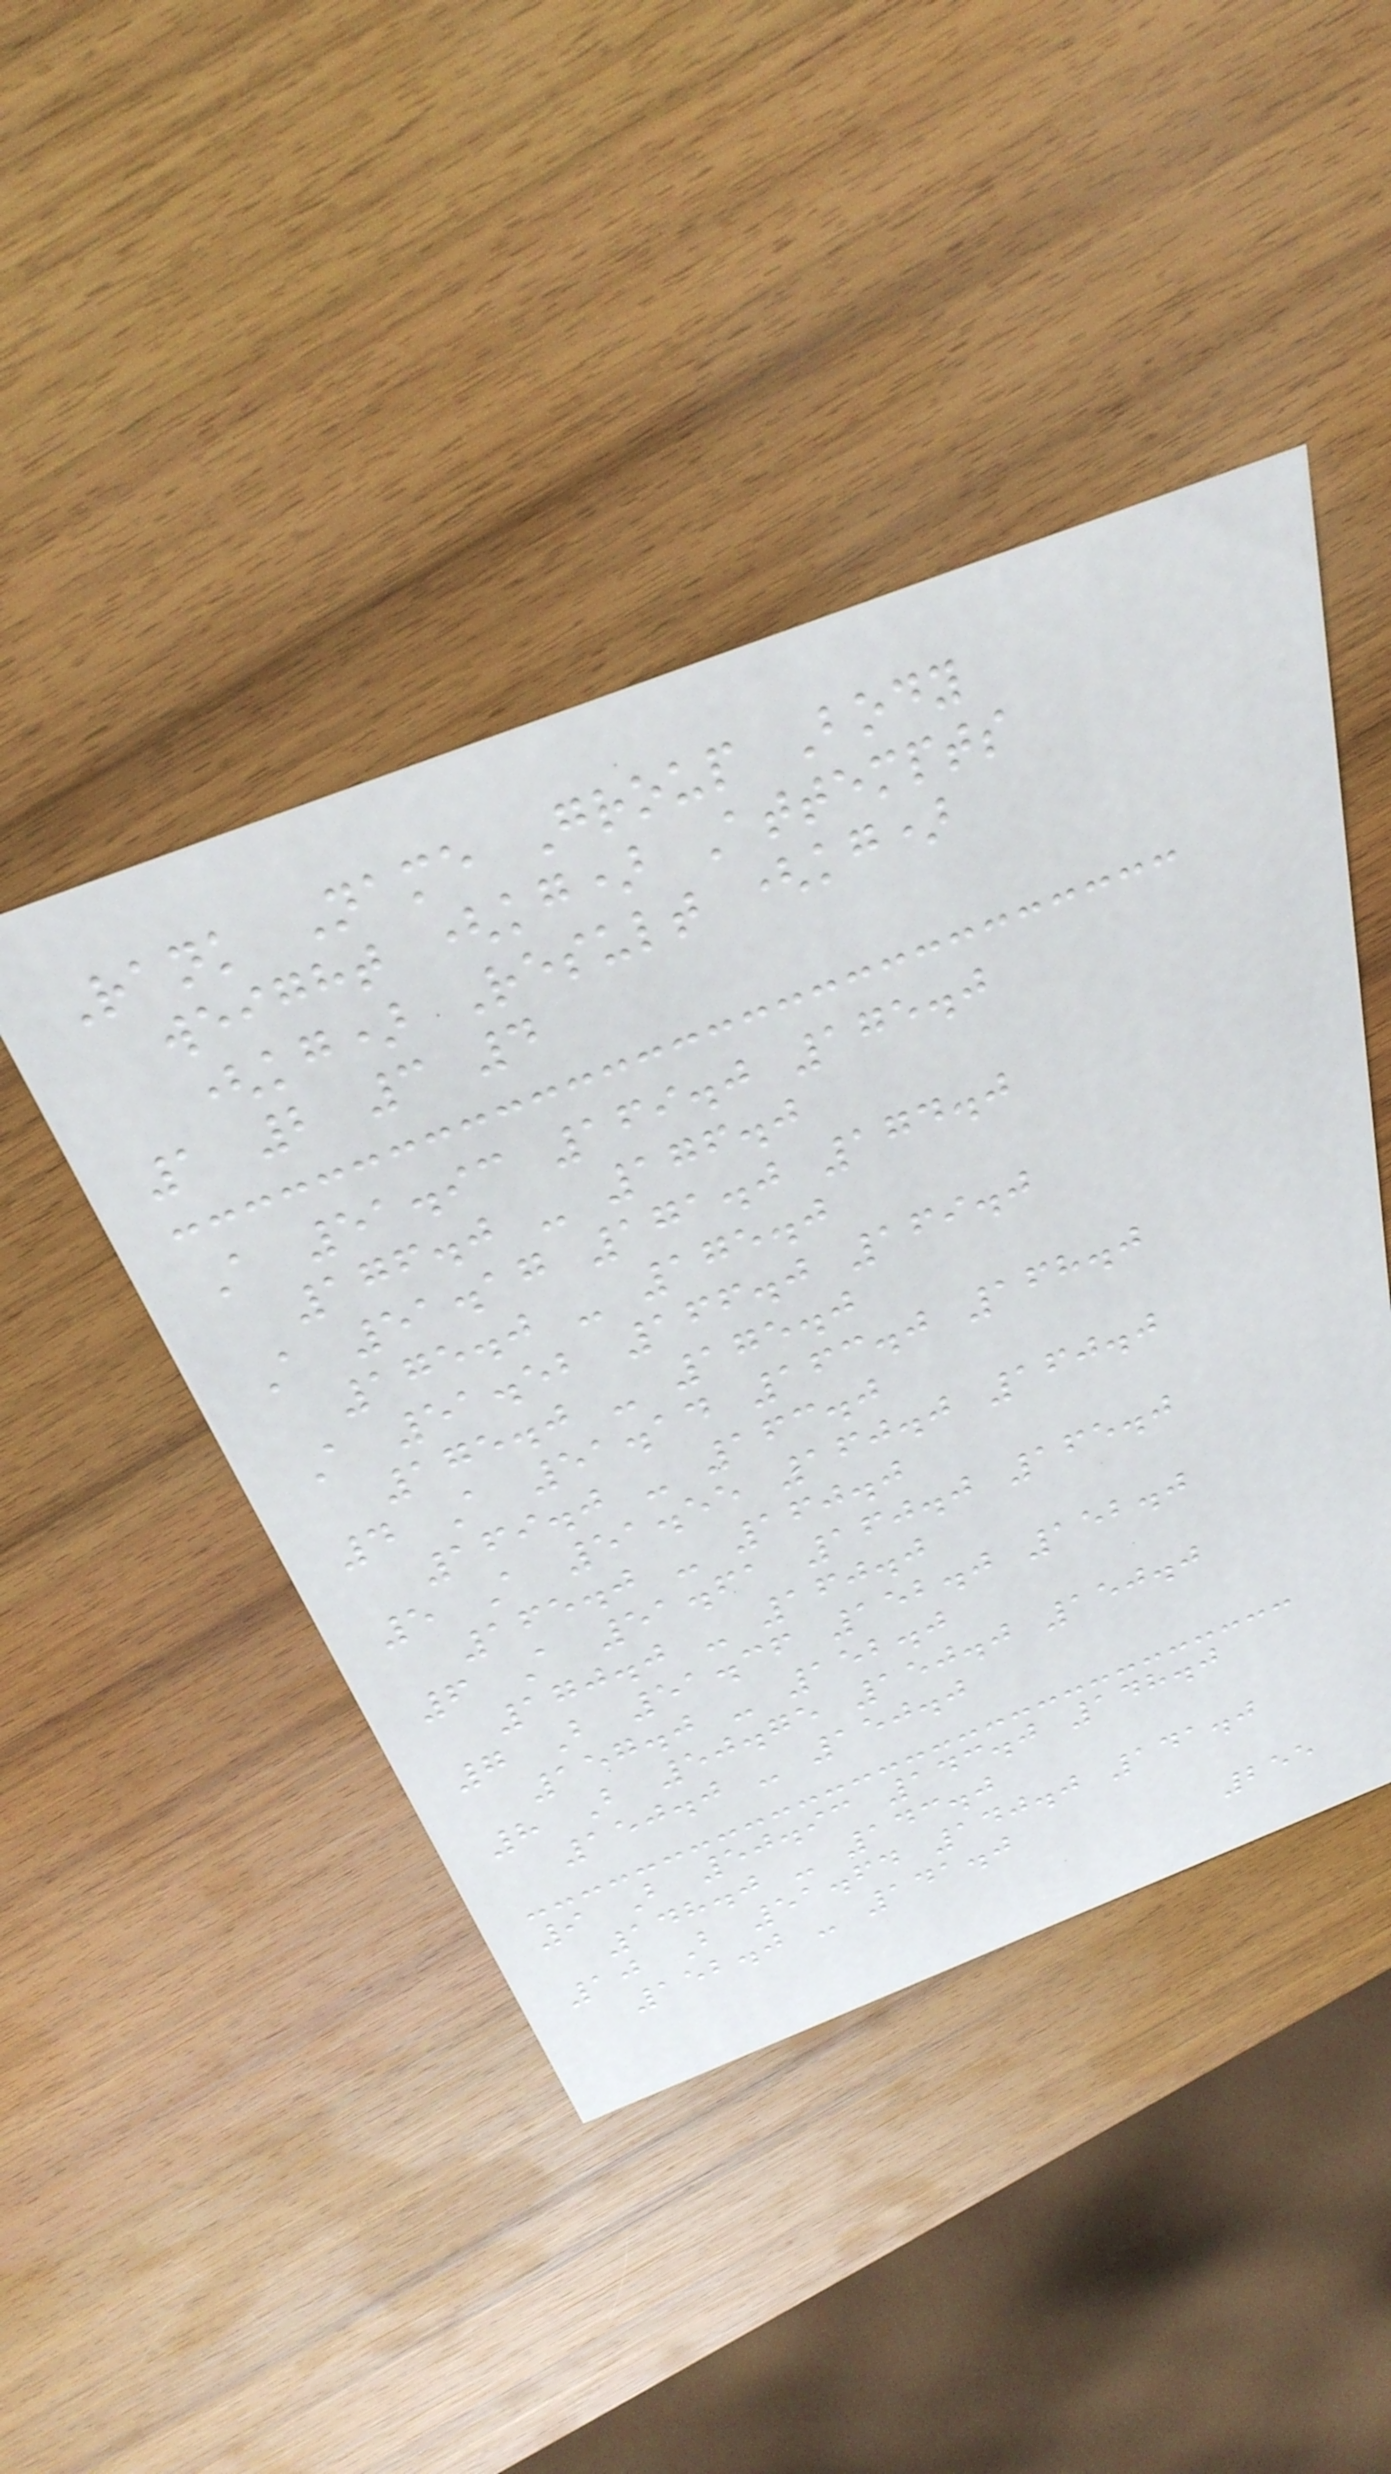Rank Name Group Body
weight (kg) Attempts
(kg) Result (kg)
1 2 3 4
A 51.93 169.0 175.0
176.0 - 176.0
A 51.17 171.0 174.0
175.0 - 175.0
A 51.52 166.0 169.0
175.0 - 175.0
4 A 51.14 163.0 168.0
169.0 - 163.0
5 A 51.55 160.0 160.0
165.0 - 160.0
6 A 51.61 160.0 165.0
170.0 - 160.0
7 B 51.36 152.0 152.0
157.0 - 152.0
8 B 50.75 150.0 150.0
150.0 - 150.0
9 B 50.93 143.0 148.0
148.0 - 143.0
10 B 51.64 140.0 141.0
152.0 - 141.0
255
